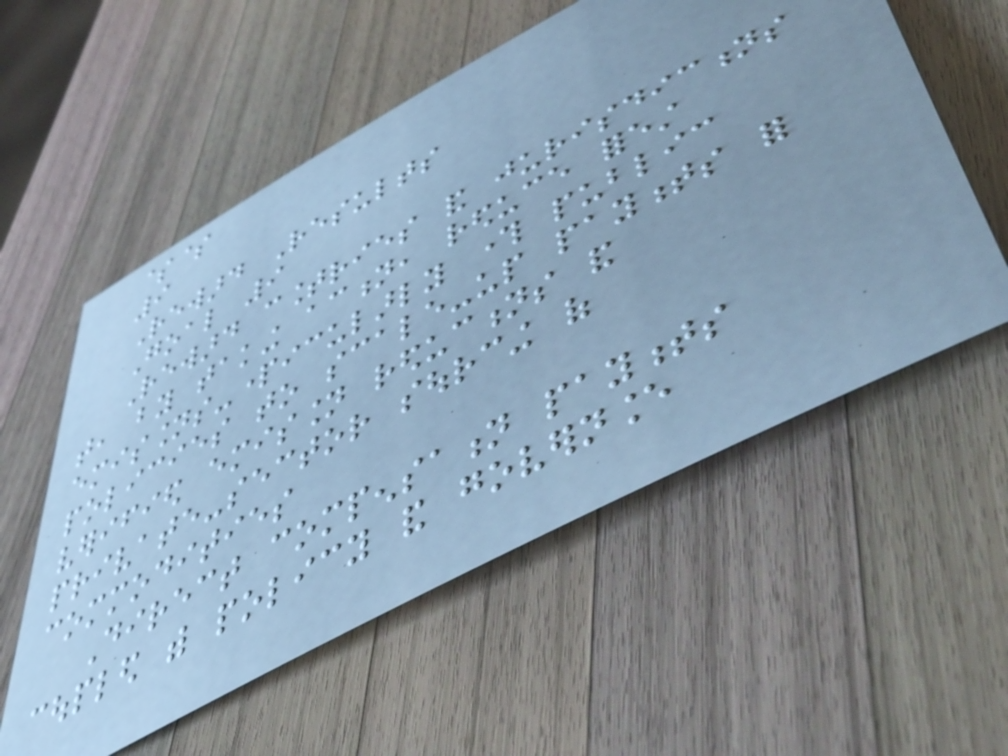$$
9
Reward Results
Goal 9
Reward countries and jurisdictions
that, by taking action, reduce forest
emissions-particularly through public
policies to scale-up payments for
verified emission reductions and
private-sector sourcing of
commodities
Direct compensation payments
coupled with policy and governance
